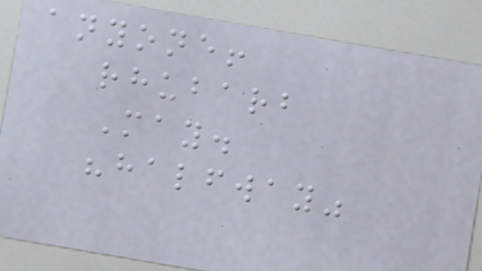anyone!
rhubarb
May.
"halfway"
